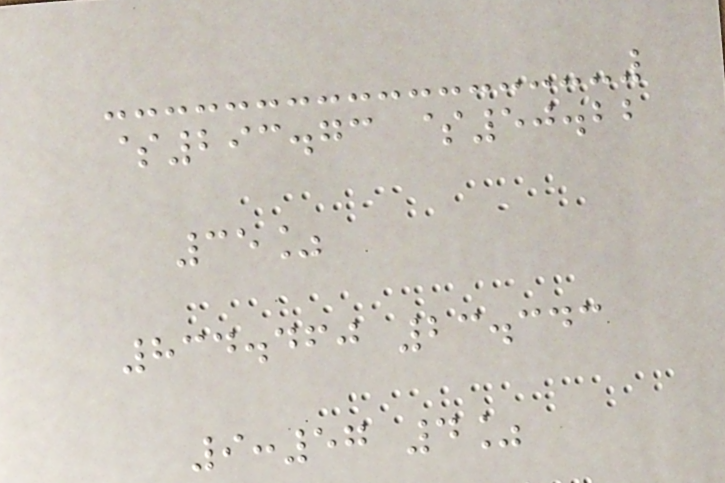$293.73 $50.22
35%
834.460 23.343
9:57 4%
